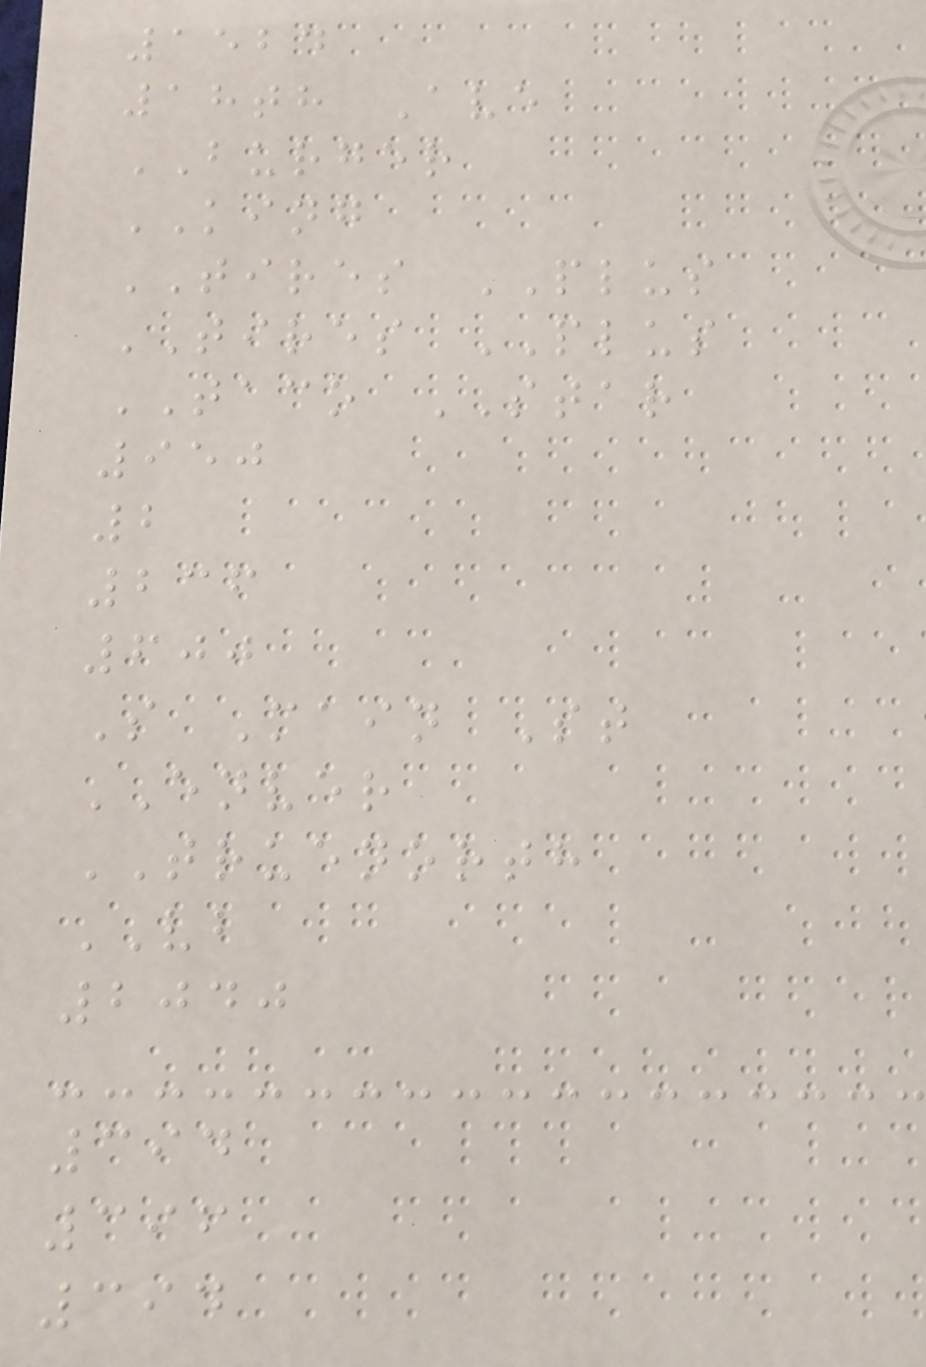1524
18th Ave
BURGER
KING
TIRES PLUS
TIRES PLUS
TACO STAR
950
2
236
600
S Main St
ENVER
TRUENORTH
VB
2040
394
396
394
